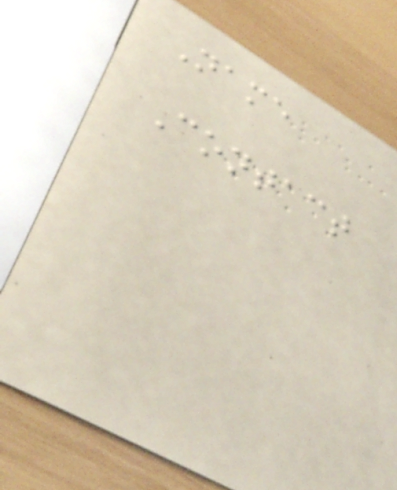Name
Contact
